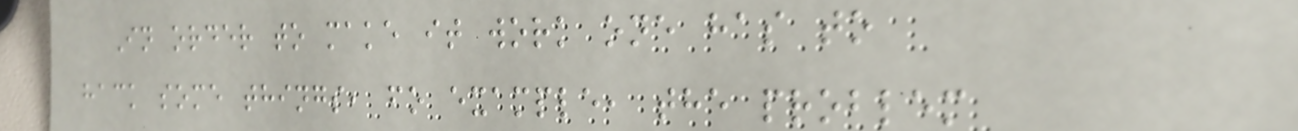In order to make it work one has to
hack some things, fo example, the problem
